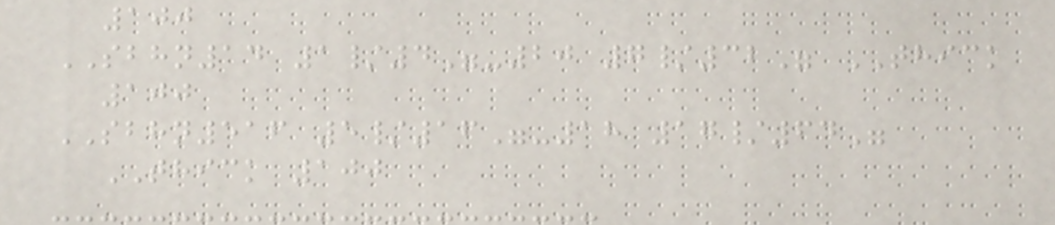100
SBHN14 1/4"-20 7/32" THICK
100
SBHN516 5/16"-18 17/64"
THICK 100
